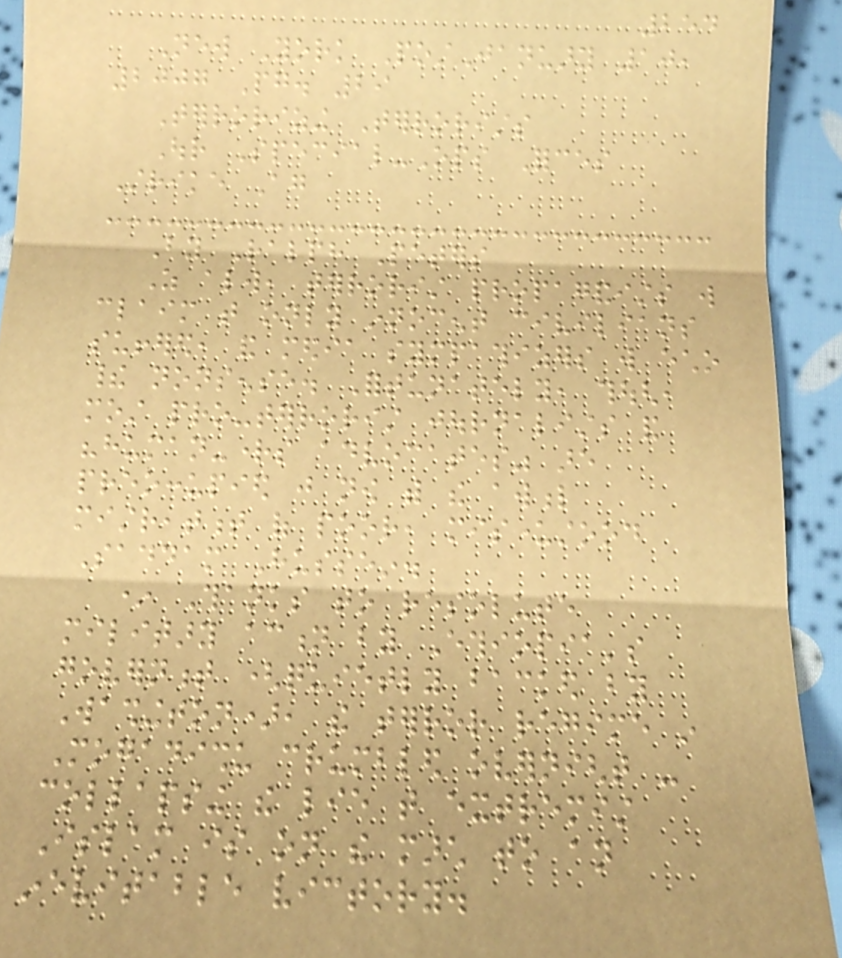254
New York PostJanuary 10,
2007 Pg. 29
Terrorizing Terrorists
Our Special-Ops Forces
Strike Again
By Ralph Peters
As always, terrorist propagandists will
claim that only innocent civilians
suffered, and media sympathizers will echo
their nonsense. Fortunately, though,
most pro-terrorist journalists and
"human-rights advocates" are
preoccupied just now with the awful
mistreatment of poor, misunderstood
Saddam Hussein.
* Thanks to resolute
military action by Ethiopia's
government (quietly backed by
Washington), the terror regime in
Mogadishu crumbled overnight -
collapsing the lie that extremist
Islam is on the march to an
inevitable victory.
